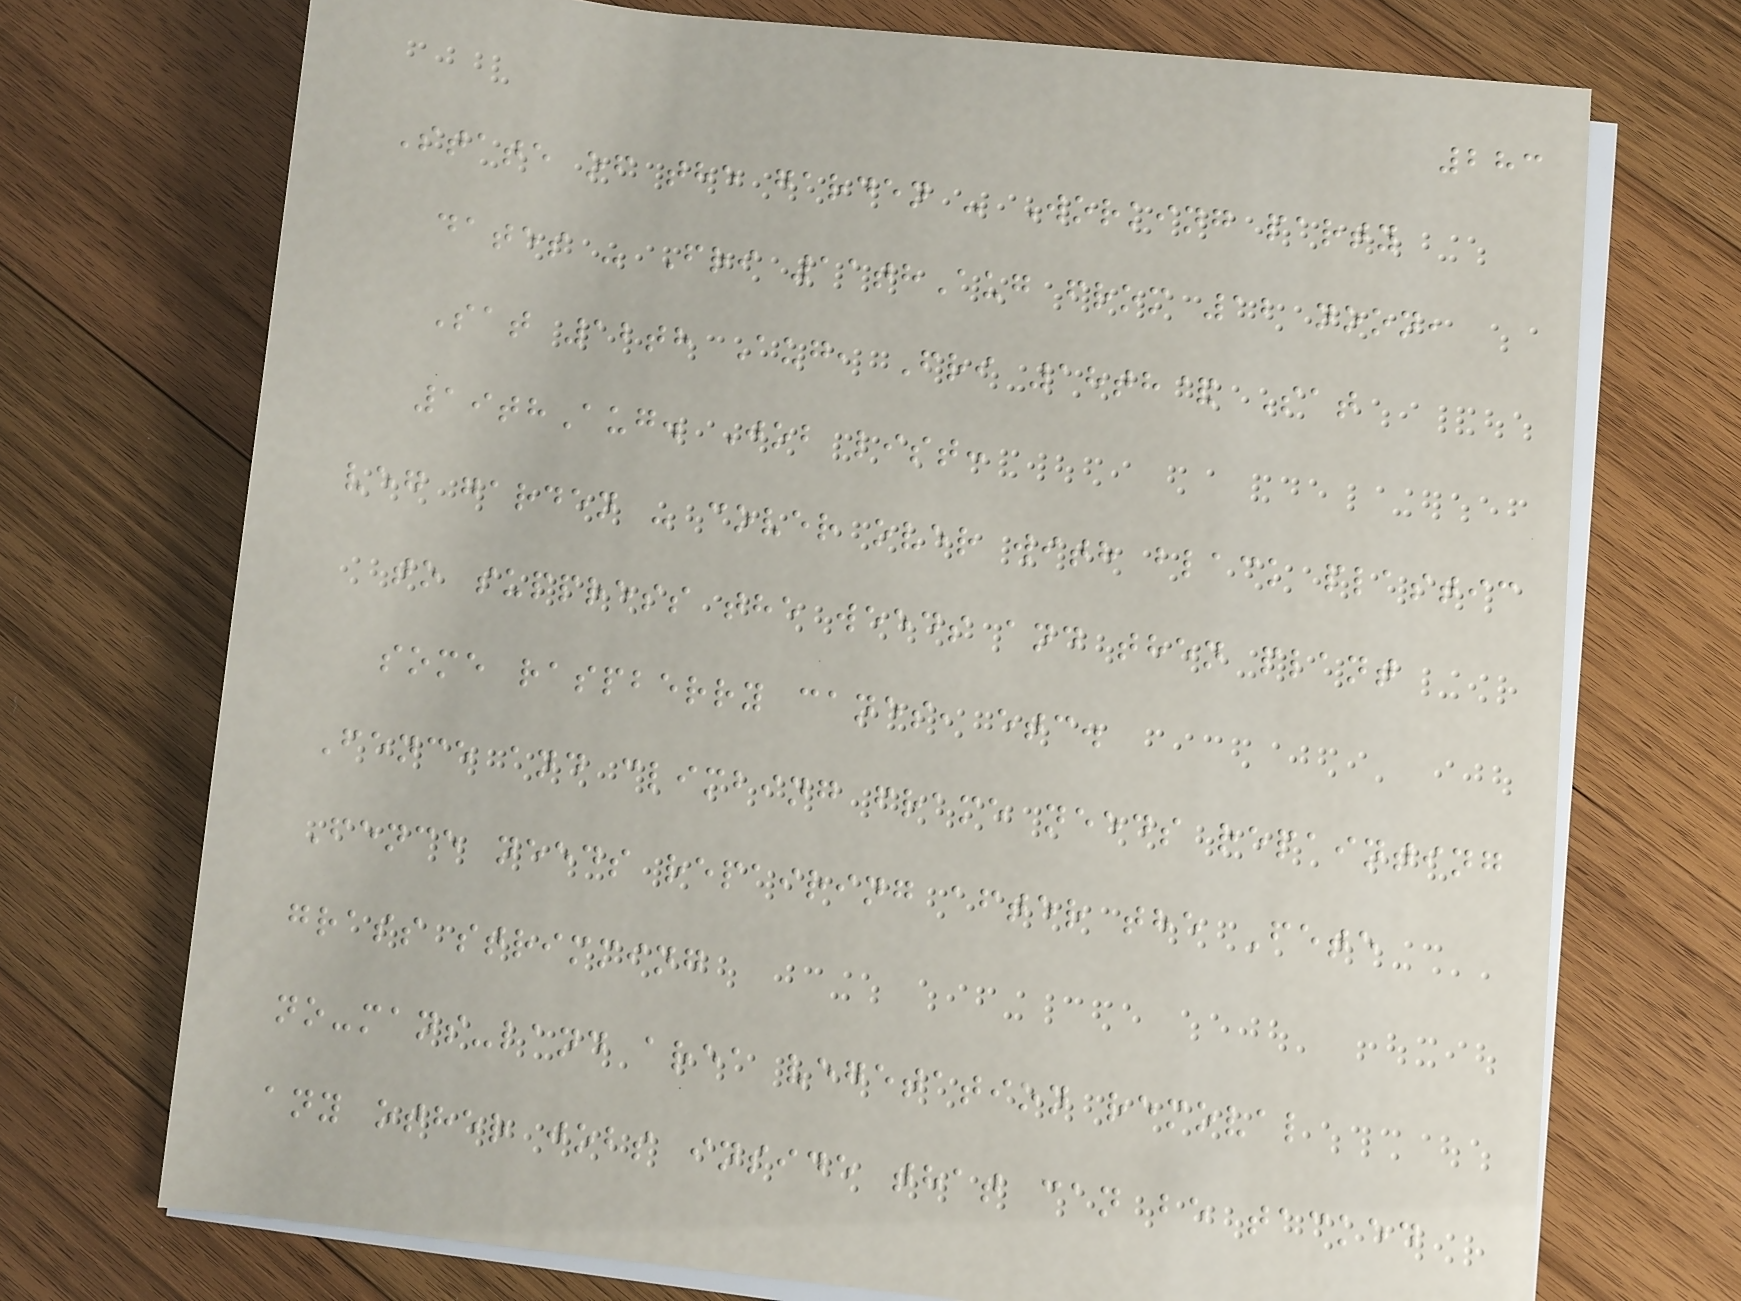283
State of the garden - Working party
dates - Fri 11thAug from 12 noon,
Sat 12th Aug, Fri 18th& Sat
19thAug. Job list:
veg garden - cover over with black plastic
to suppress the weeds and then plant
some raspberry canes, etc.
Fence and climbing frame needs repainting
Fence needs repairing after the Fete
grass strimming
no-mans-land area vegetation removal
any other jobs inside that can be tacked
